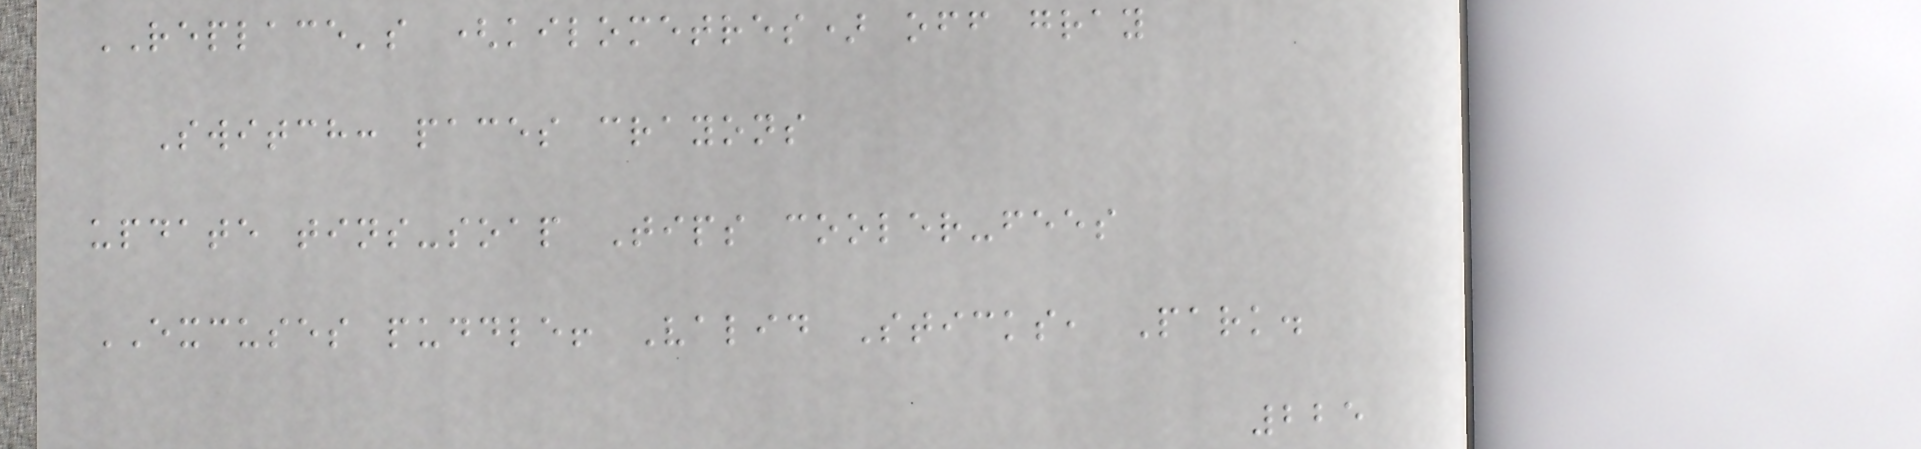REPLACE's (kilometres) off gray
Switch: paces crayons
update tins-soap Tips cooler-fees
EXCUSES puddle! Valid Sticks, Park.
225
